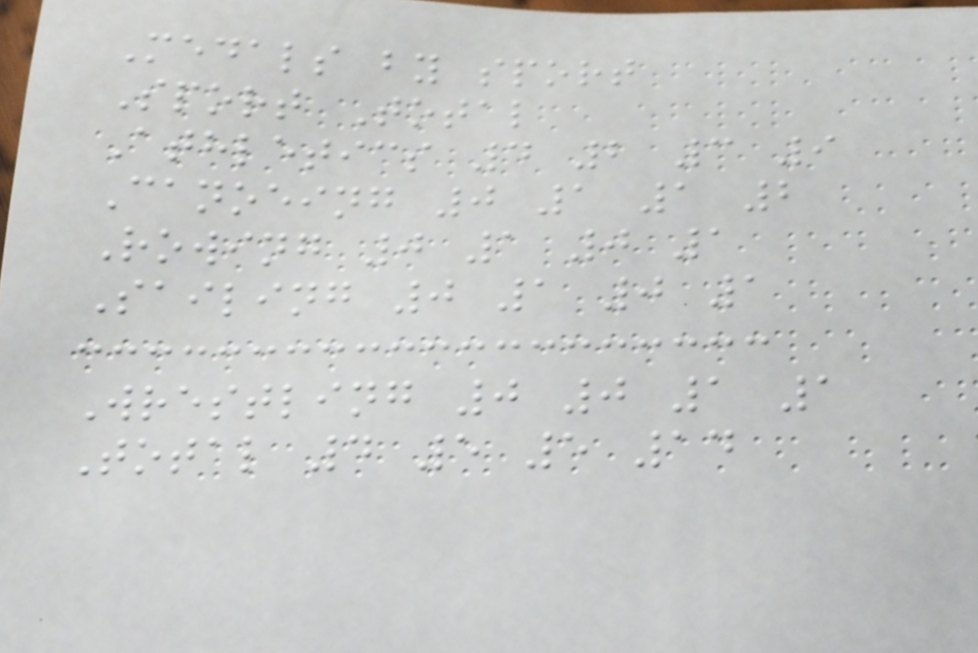Medals by sport
Sport Total
Athletics 4 2 3 9
Canoeing 0 1 1 2
Rowing 0 1 0 1
Sailing 0 1 0 1
Wrestling 0 0 1 1
Total 4 5 5 14
